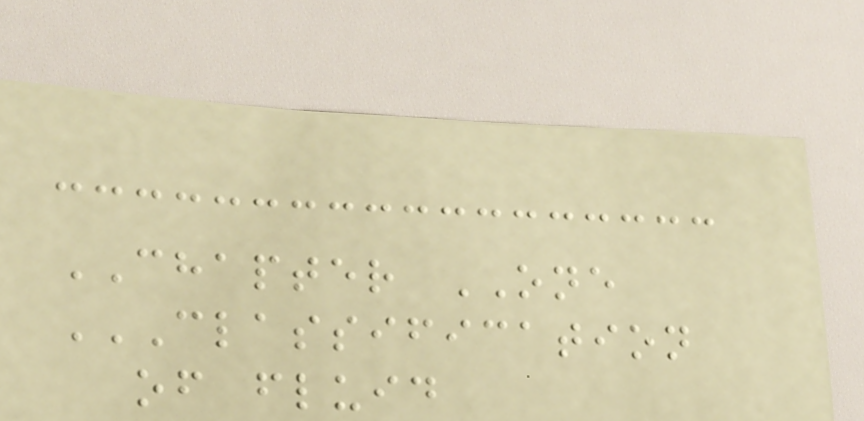CHAPTER ONE
CLASSIFICATION
OF FLUID
